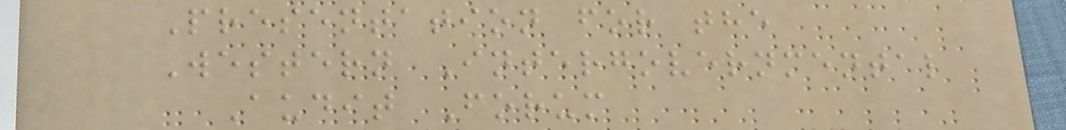Presentation for the
Western Intergovernmental
Audit Forum
